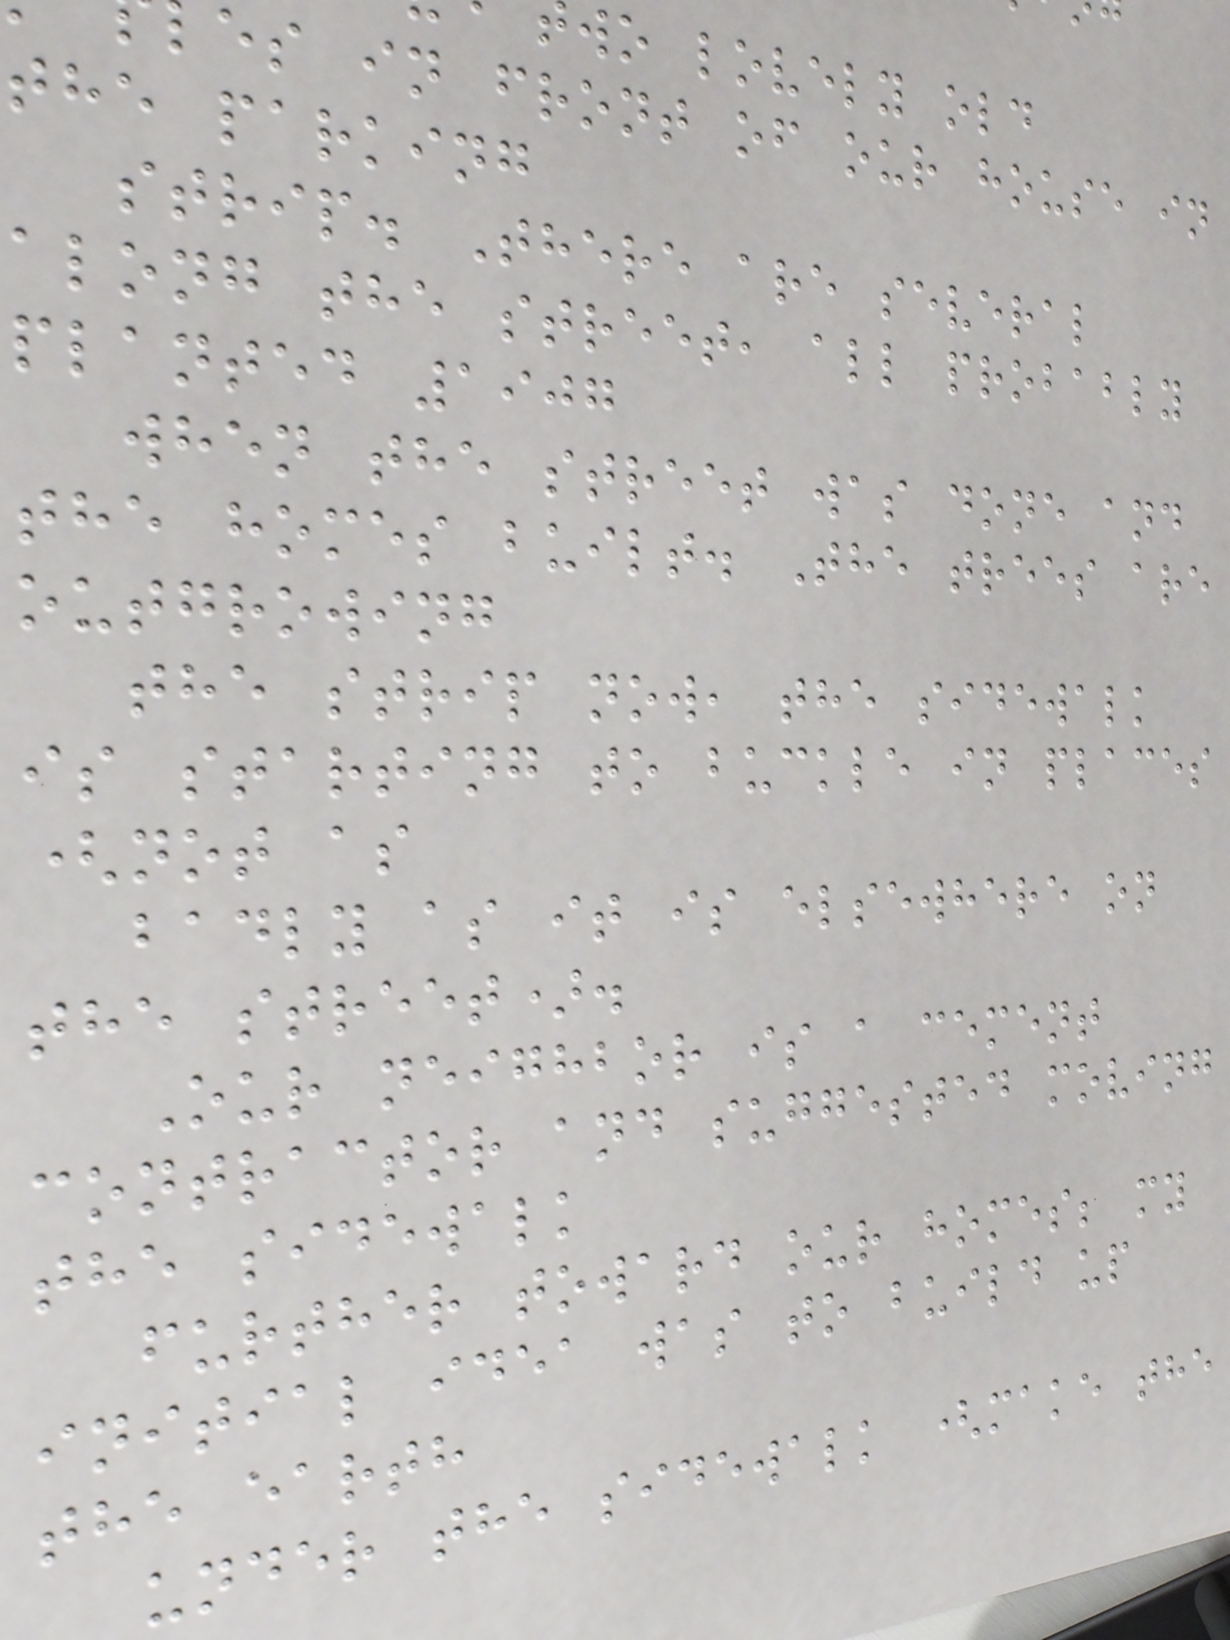wo lovely old
es in front of our house in
the parking
strip. There are several
along the street, all probably
planted 1907
when the street was done and
the homes built. The trees are
outgrowing
the strip now, the sidewalk
is starting to buckle in places
(not as
badly as it is elsewhere on
the street).
Our neighbor is a cement
contractor and suggested moving
the sidewalk
further toward our homes; my
initial idea was to build up
the earth
under the sidewalk (make the
